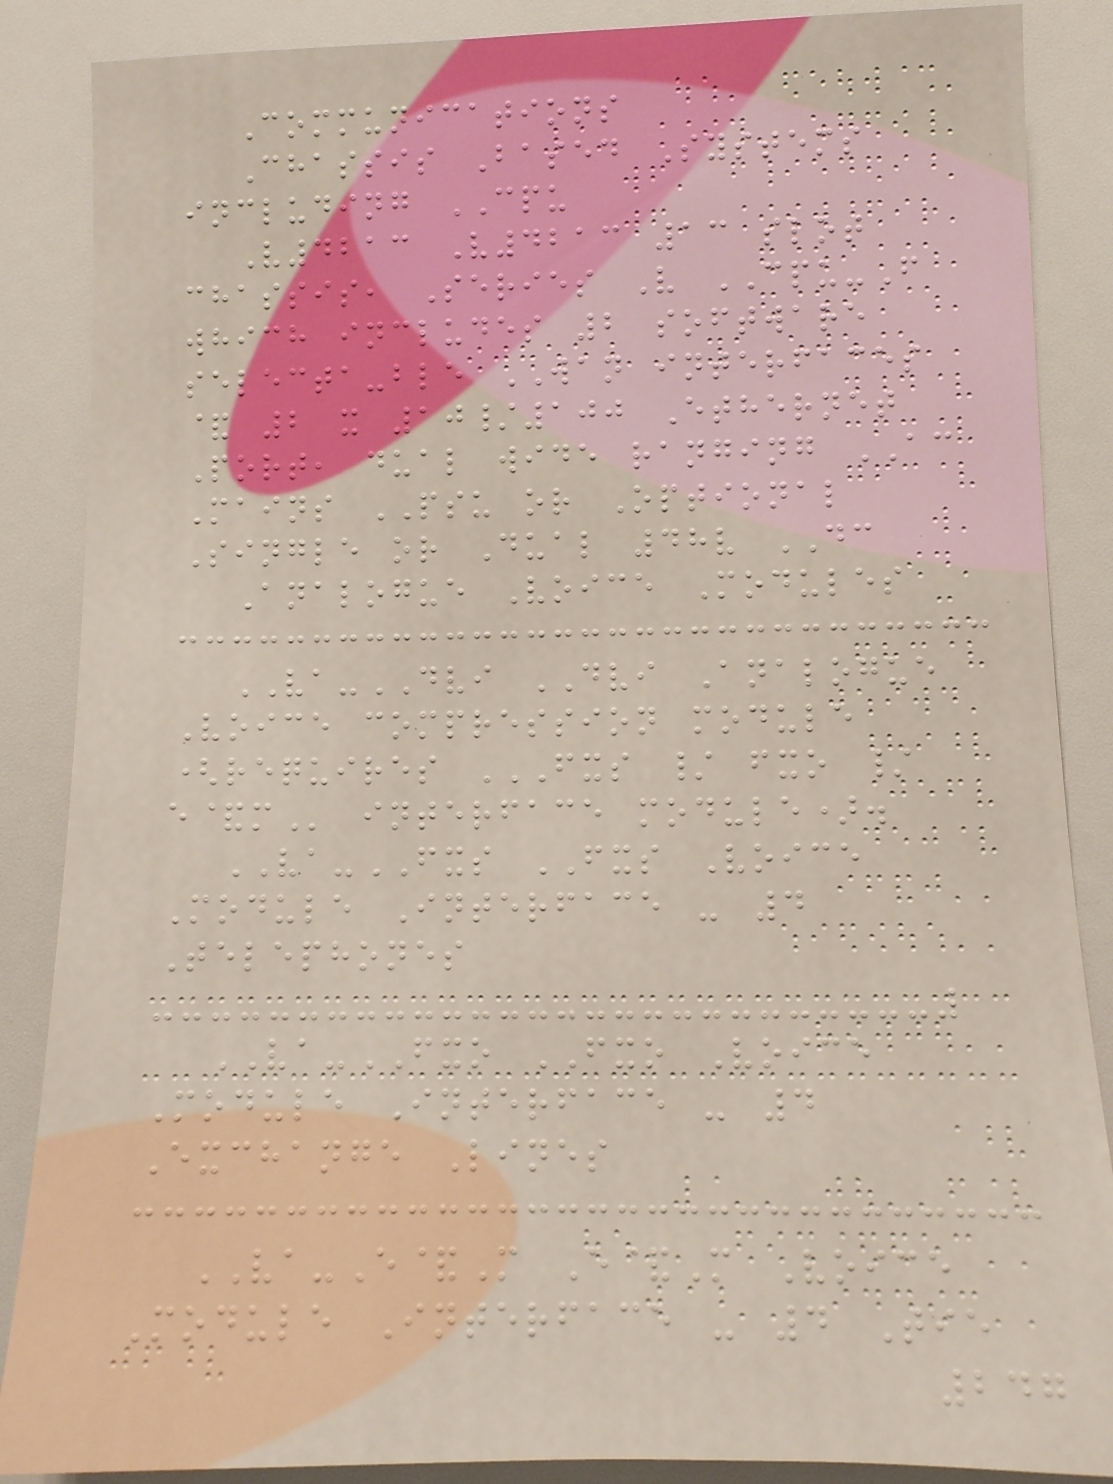Communications
Chassis Based Systems
including CPU
V4213 V4213 13 slot
chassis, Series V CPU-F
which includes 2 software
selecta-ble WAN interfaces
& 2 x 10/100 Ethernet
Port, dual wide ranging AC
Mains PSU or Optional
Single or Dual 48v DC
Analogue Voice Modules
VA-DVI DVI Analogue
Voice compression module
(requires FXS / FXO /
E&M interface module).
VA-FXS FXS Voice
Module Interface - 4
Telephones
VA-FXO FXO Voice
Module Interface - 4
Exchange Lines
VA-E&M E&M Voice
Module Interface - 4 Tie
247
